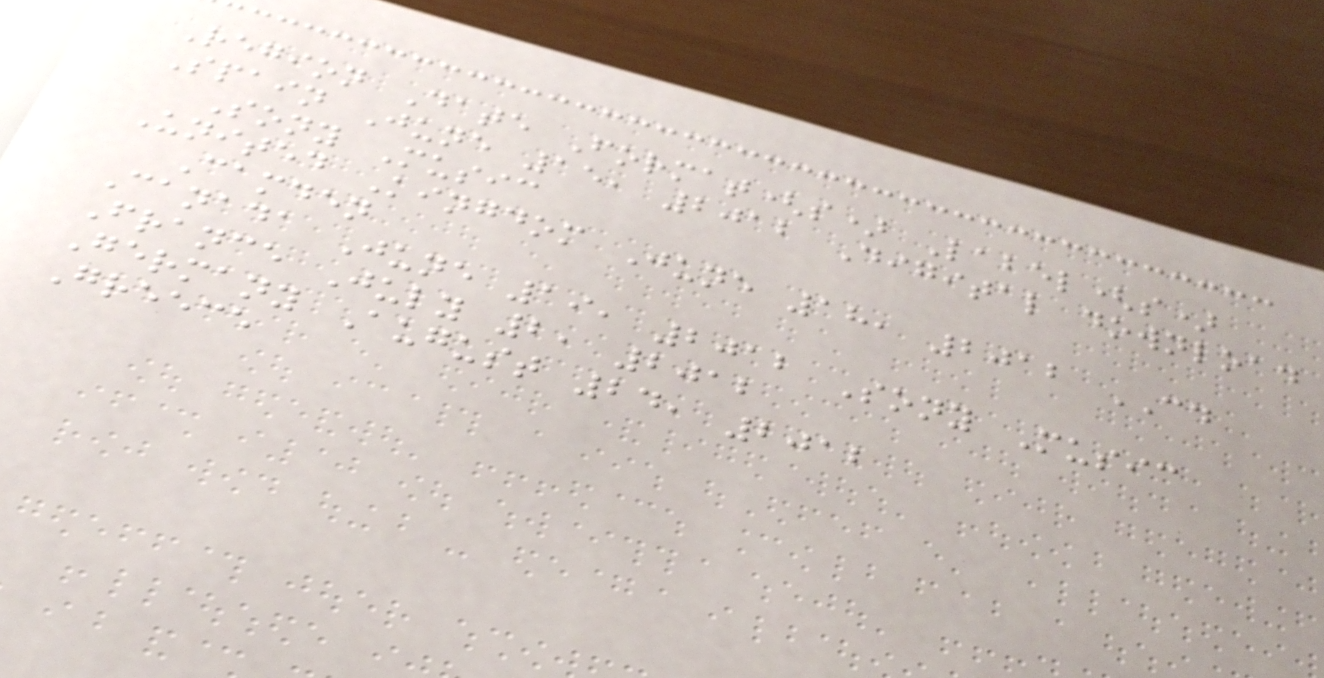Region Date Format(s) Label(s)
Spain June 15, 2012 Digital download
Sony Music
United Kingdom June 18, 2012 CD
Camden
Canada June 19, 2012 Sony Music
France July 2, 2012
Germany August 24, 2012
Greece
